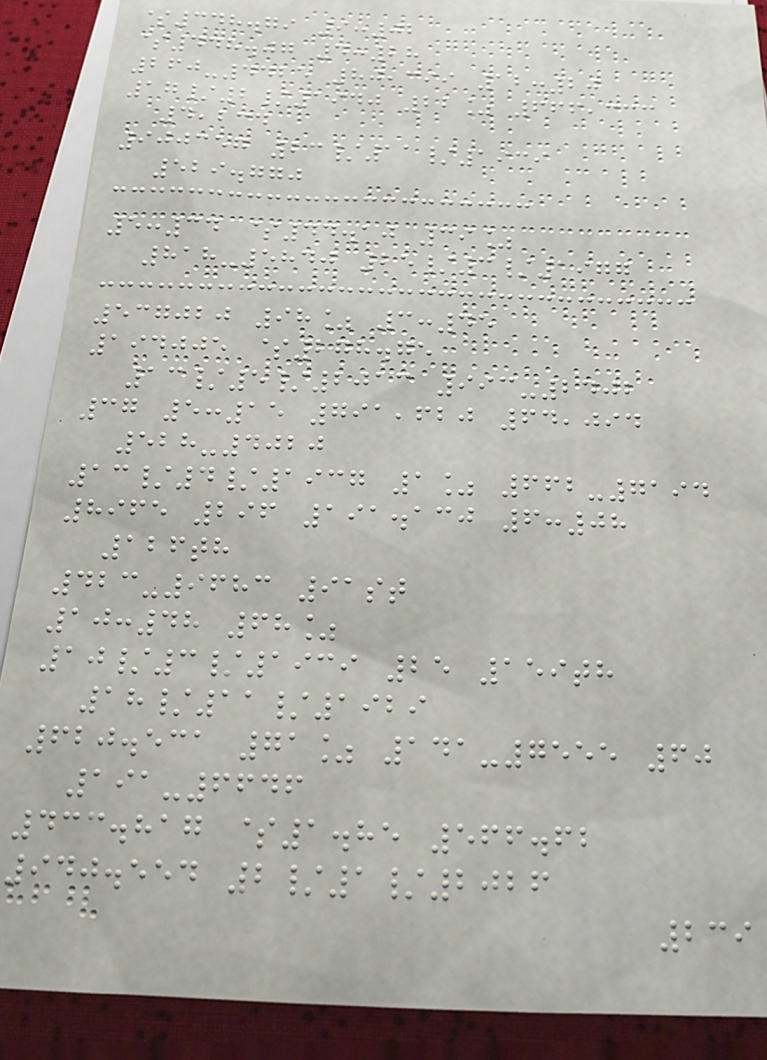$348.79 9:02
$448.07 4:28
260-4425 80,399 12:20
17/2/1940 22% 666,333
4,234
900357 23/11/1939
529.770
5:34 $44.10 39%
818-5840 25/3/1977
537020 98% 3:45
194005 $278.75
13/5/2013 993-2402
37 5:15 791,620 64,094
528-4020
13/4/1937 1% 662-7194
8965 296 191.130 6:08
126th
423-9683 91st
10:48 68%
10/3/1939 25 159th
18/11/1929
620.531 71% 141-7555 60
191-6646
433.817 $1.85 566.62
940.554 2/1/2026
239
